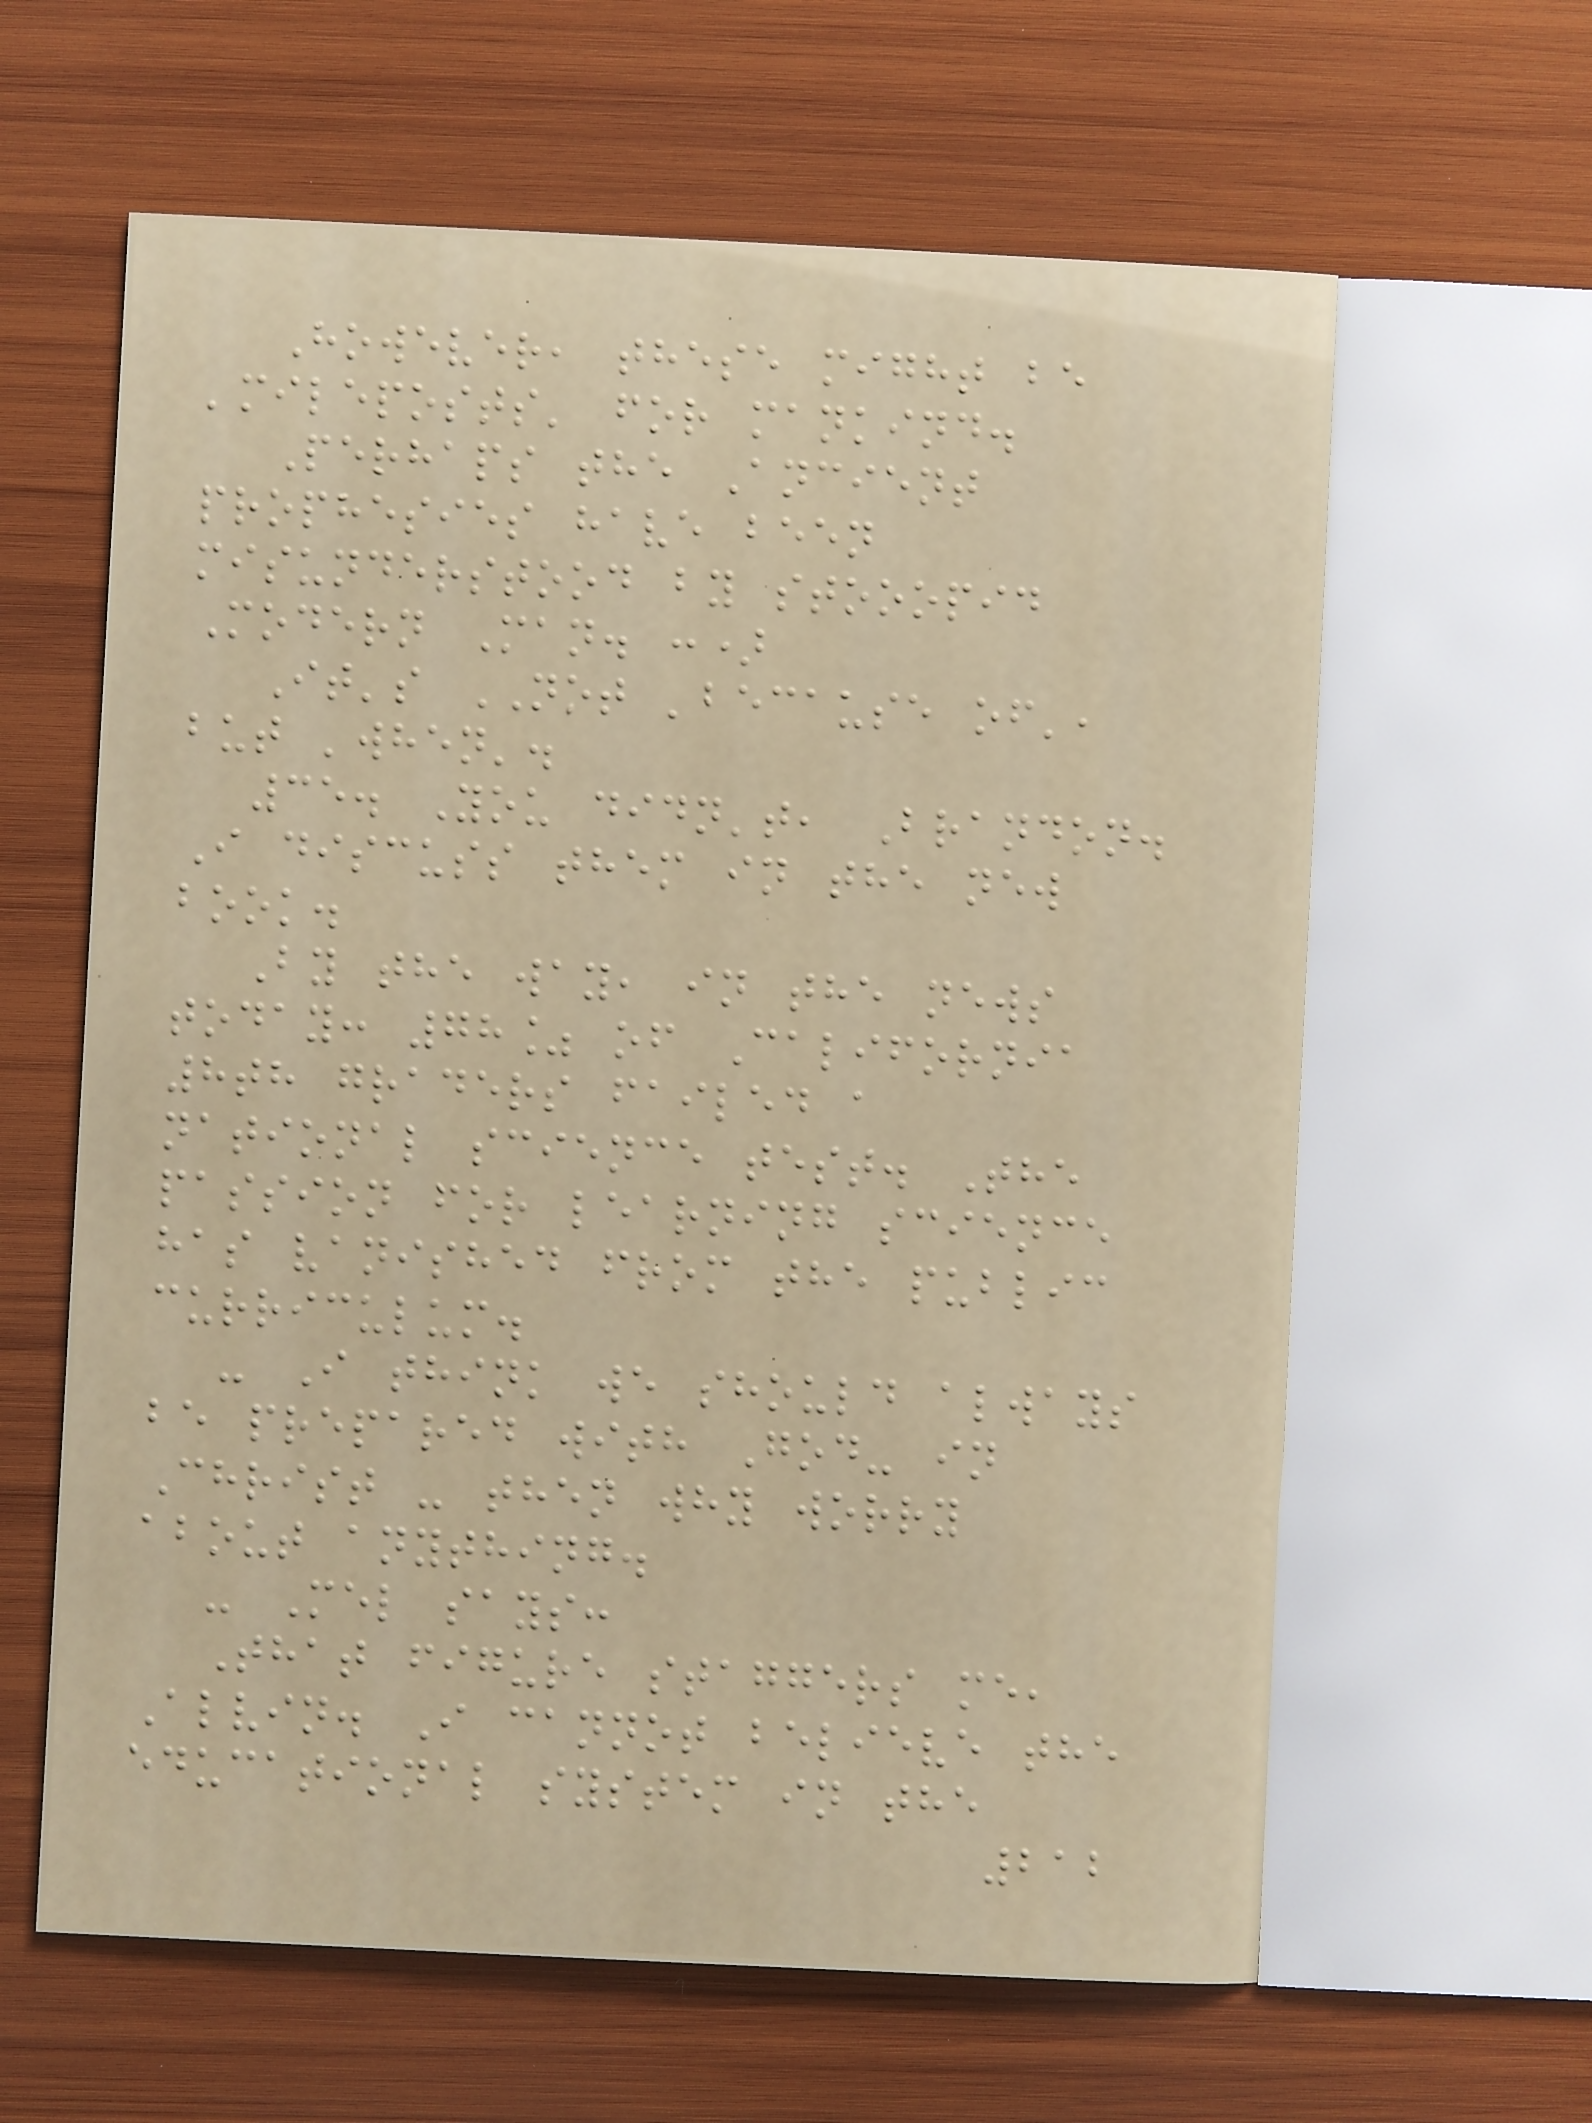However, these might be
'mileposts' for mankind.
Perhaps the Ancient
prophesies have been
misunderstood by stooopid
Modern Man. :)
It's NOT 'because of',
but 'when'.
35. You didn't, Brandon.
I discuss them in the new
book.
By the way, in the news
today: 78% of California
8th graders failed a
national science test. The
passion for learning science
has vanished from the public
curriculum.
- I think we should always
be prepared with God- in
Christ - then why worry
about anything.
- Mel says:
That figure staggers me,
Alvin. I cannot believe the
educational system in the
212
